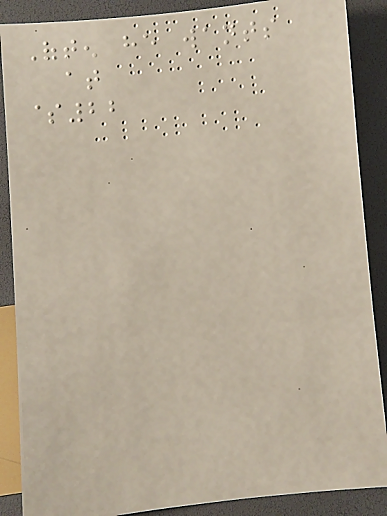Often he wants
at
$22
